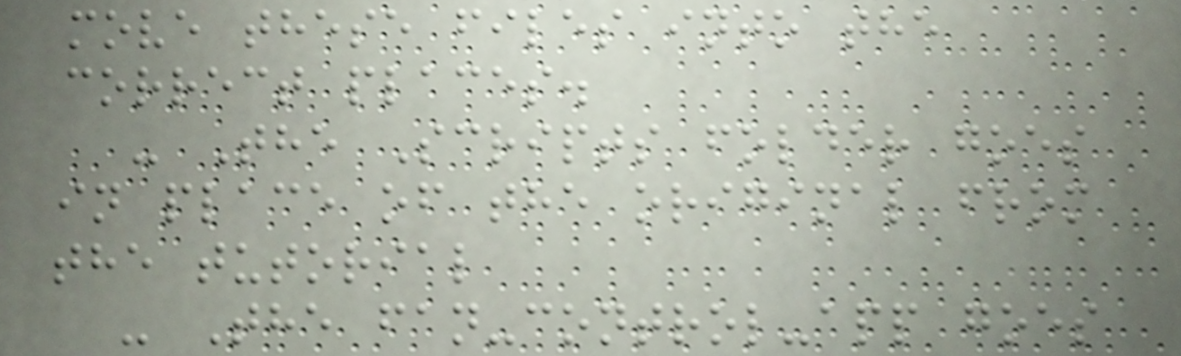move these files into the
correct places.
- The Scripts folder goes
in place of the original from
the tutorial
- The fan-control-app goes
